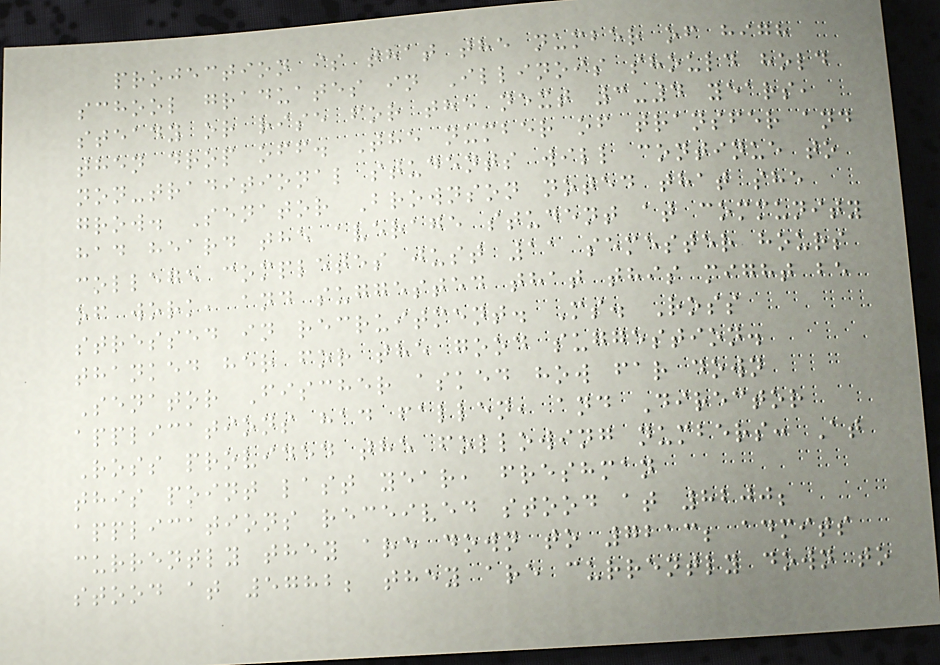projection is that the number of high
school graduates in Illinois should hold
steady or rise for the next 3-4 years,
then drop off. The number of transfer and
non-traditional students will continue to
grow. Senator Brownson noted that she
had heard the average student at community
college completes just 11 semester hours
of work, and suggested that this might be
stressed in recruitment. Ms. Ross
thanked her for the good suggestion.
Senator Fischer asked how far down
applications had fallen, and Director
Ross provided the following numbers: At
this point last year, freshman
applications received stood at 8200;
currently they are down to 7213; admits
stood at 5782; they are currently down to
